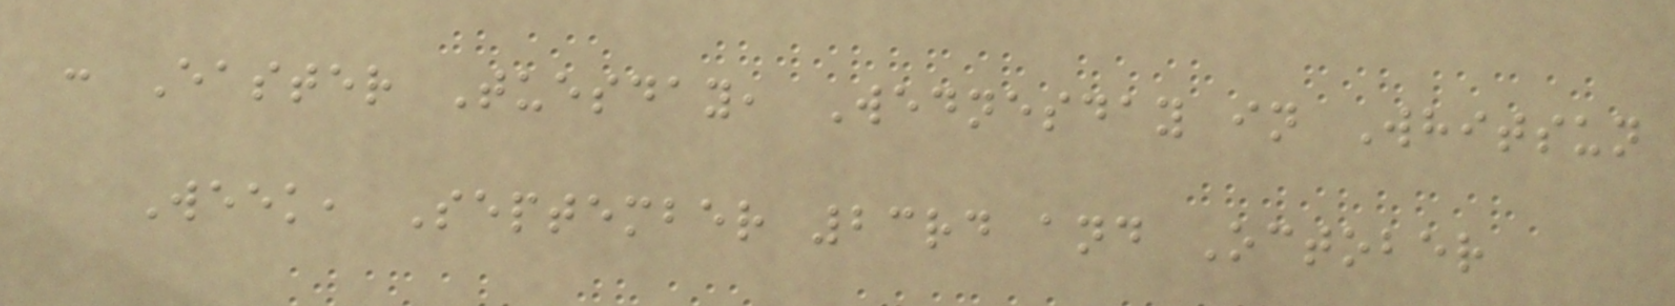: Easter Tuesday, Wednesday in Whitsun
Week, September 23rd and October
